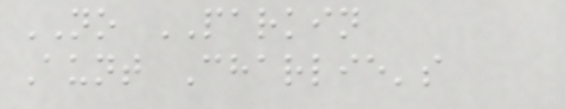NO PARKIN
Aunt Charlie's
